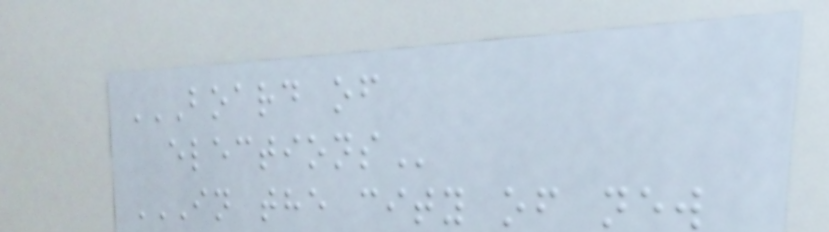BOARD OF
ELECTIONS
IN THE CITY OF NEW
